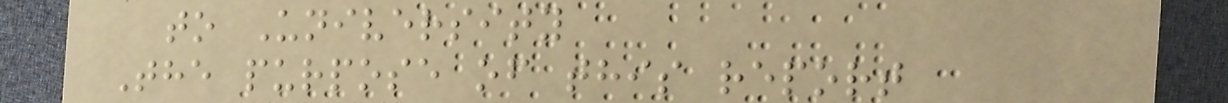to University
The purpose of this report
